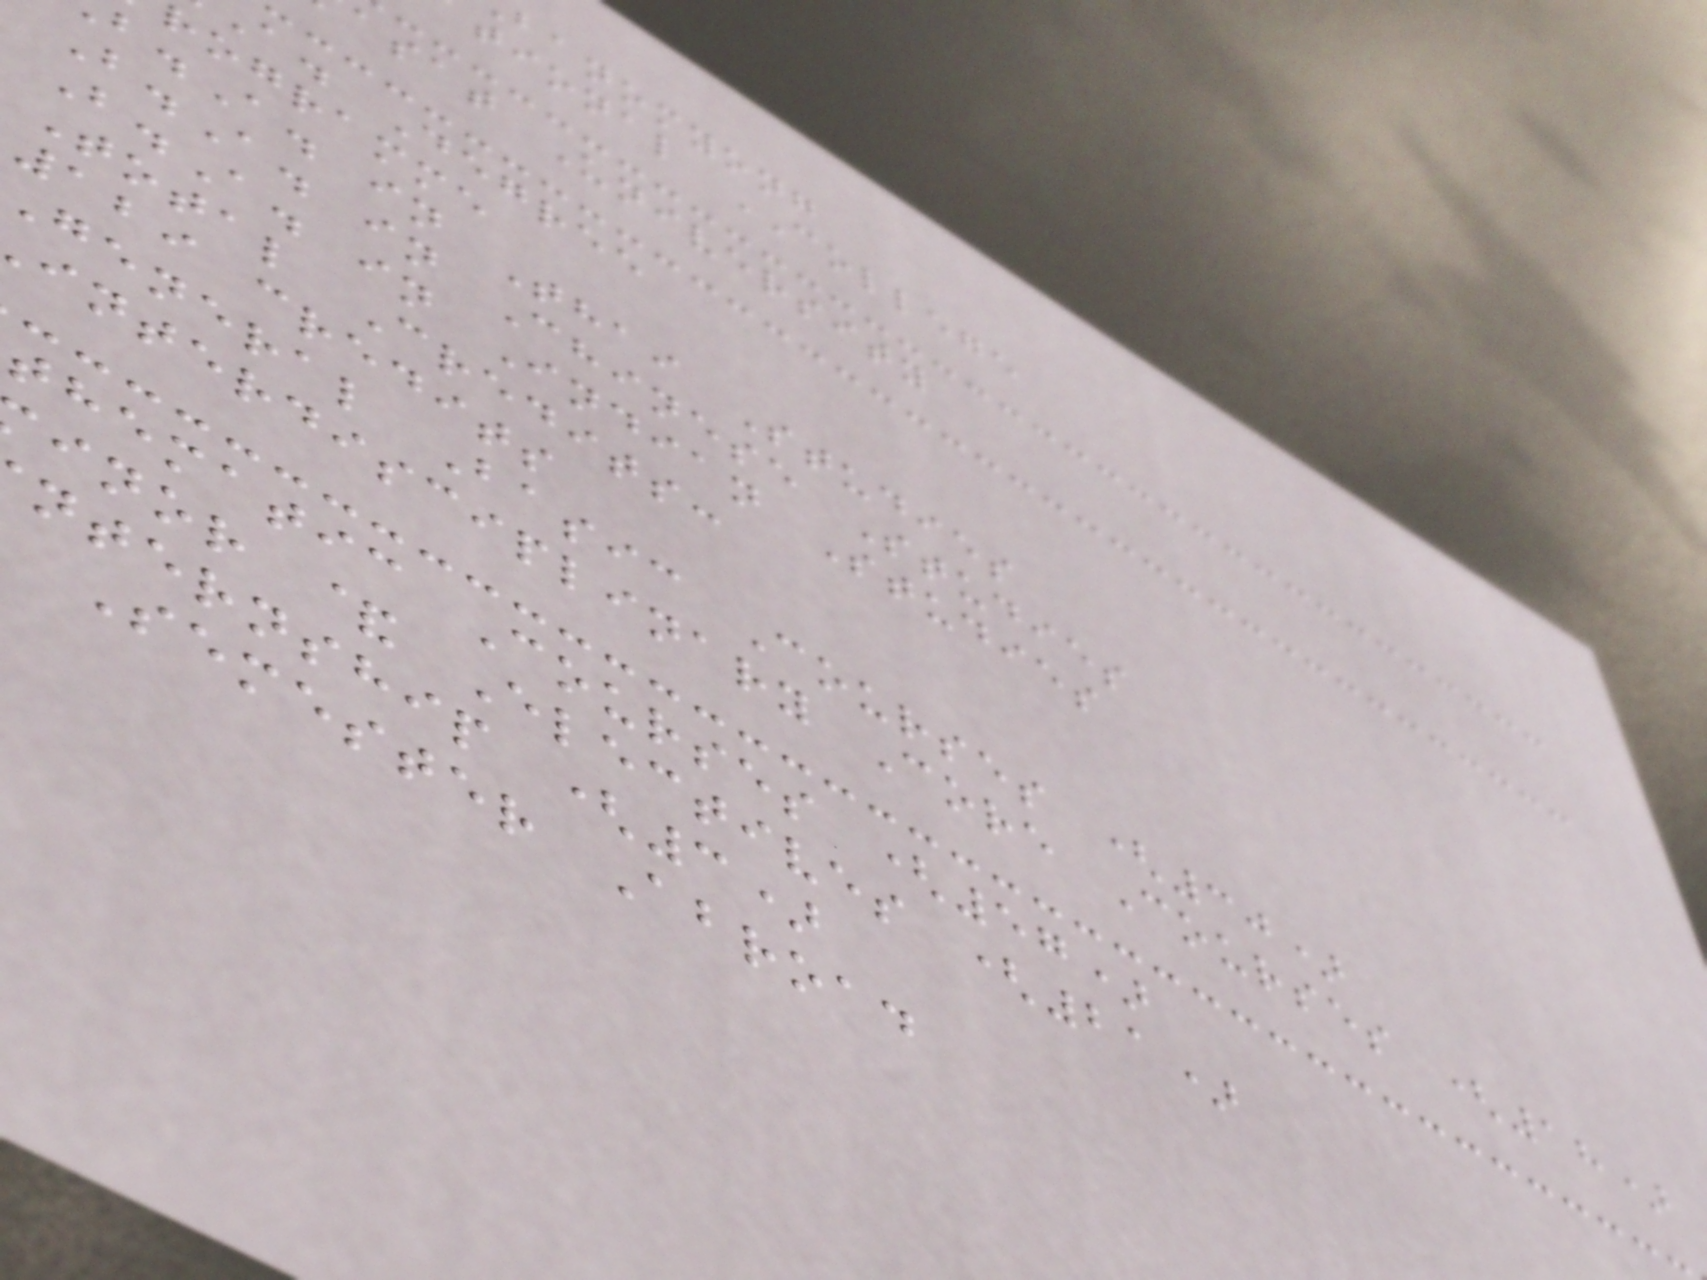banomyong
tional COLLEGE
asat University
a. Degree
rogramme
.A. in Thai Studies
B.A. in Chinese Studies
B.A. in Indian Studies
Total Credits:
129 credits
general Basic Courses (30)
interdisciplinary Core Courses (18)
thematic Courses (57)
inor & Electives (21)
nternship (3)
Semester Abroad
